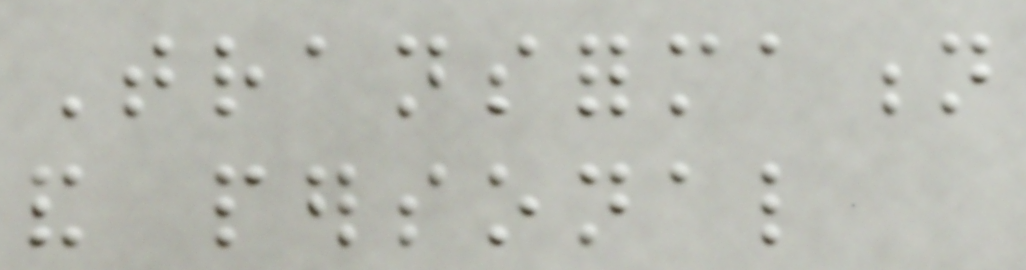Transformation
and personal
